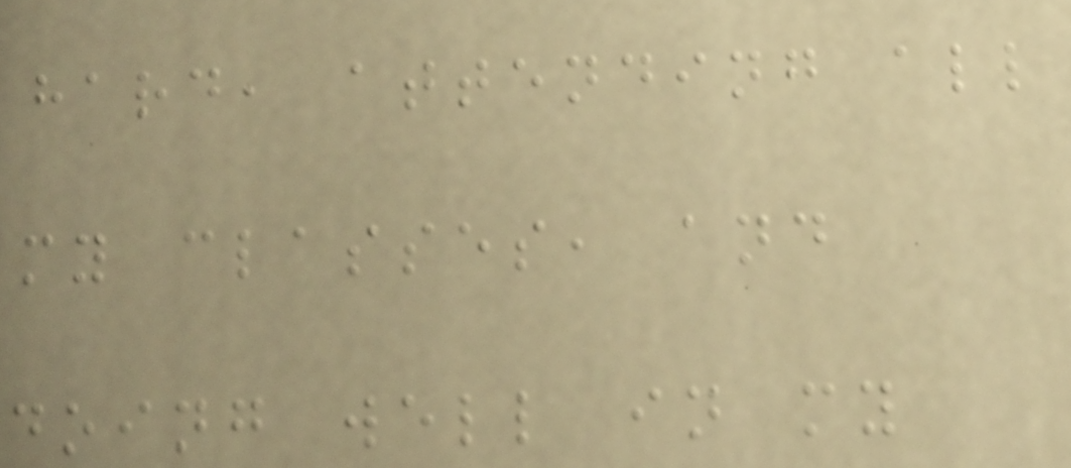hard, attending all
my classes, and
doing well in my
